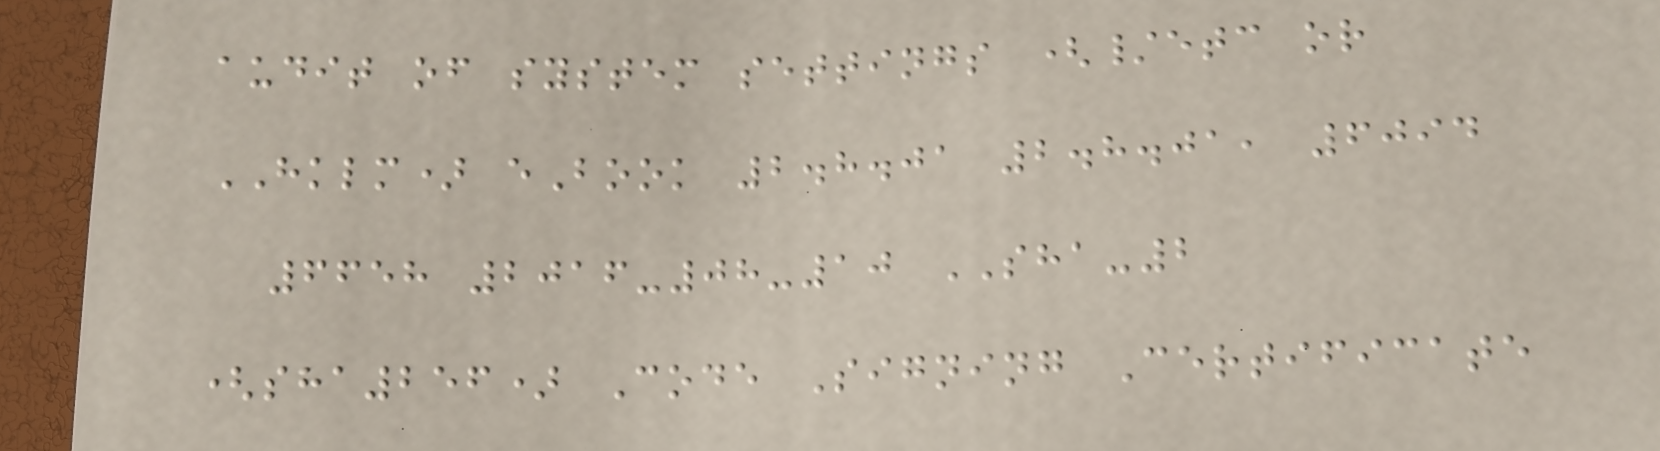audit of system settings (/etc or
HKLM) eBook 2.8.01 2.8.01, 6094
6658 2016-08-10 SHA-2
(sha256) Code Signing Certificate
